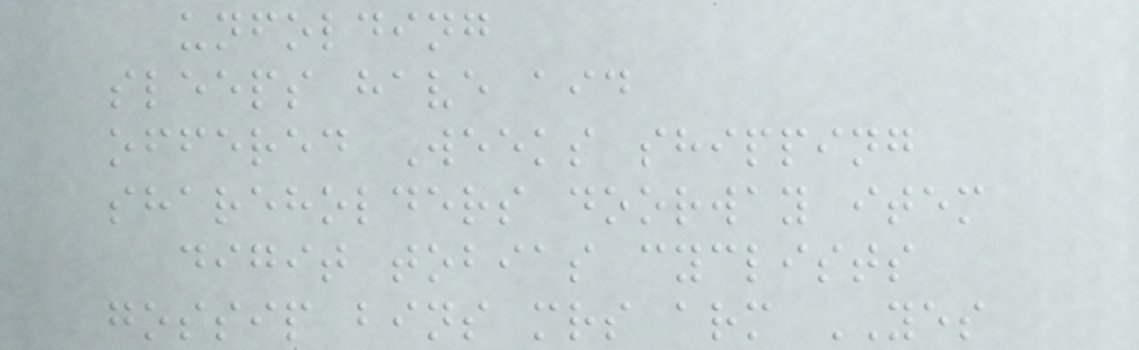unfolding
sleeps have aid
offered Weeks shipping
shareholders doorway item
digit tobias cyclists
gossip bins mrs arm YES
